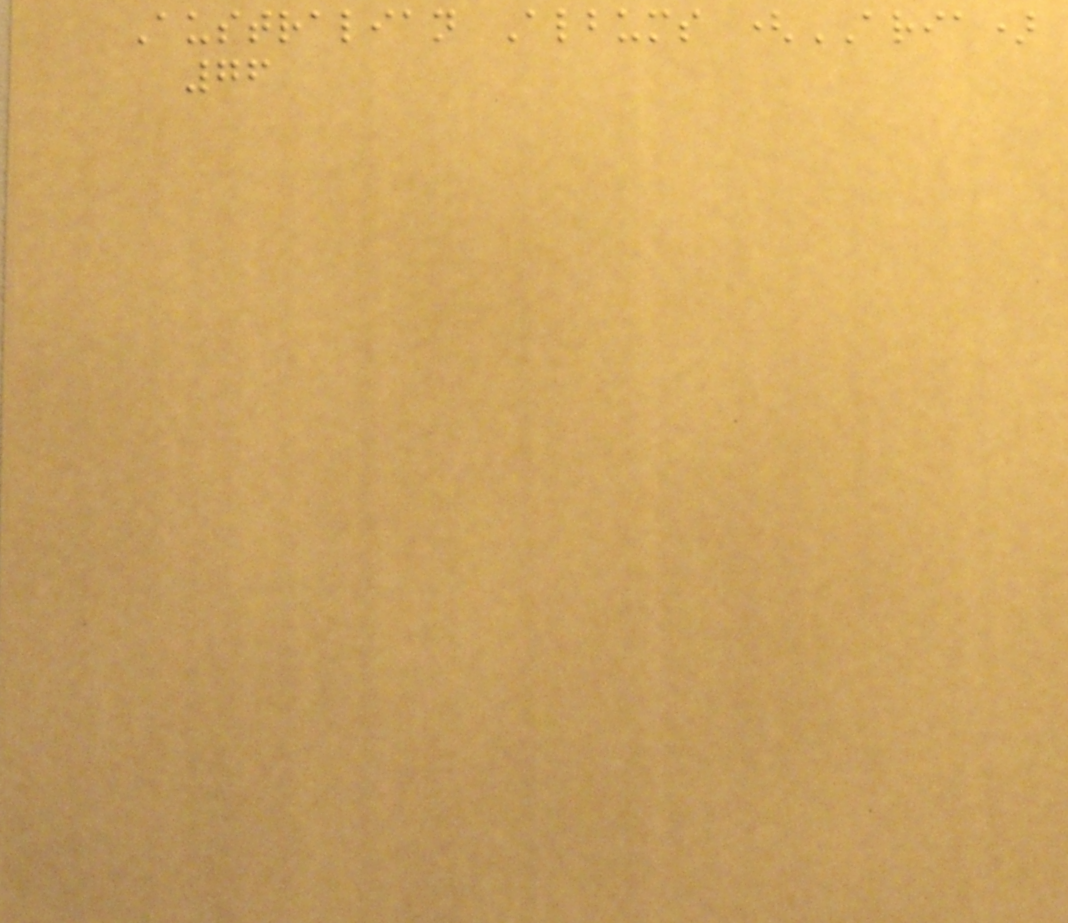Australian Albums (ARIA)
76
